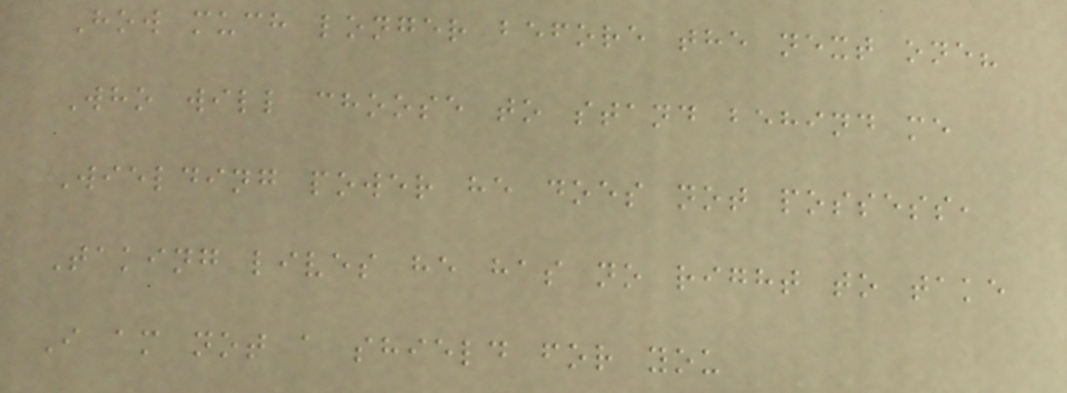How much longer before the next one?
Who will choose to stand behind me
Wielding power he does not possess,
Taking lives he has no right to take
I am not a shield for you
